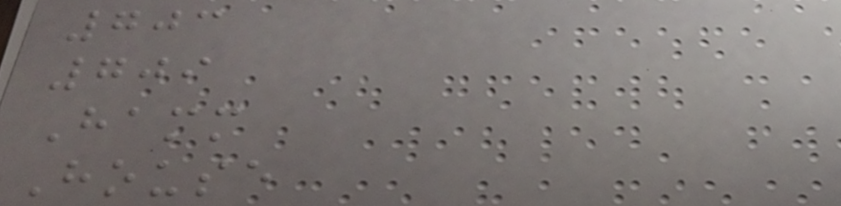703
709
Hamm
House
